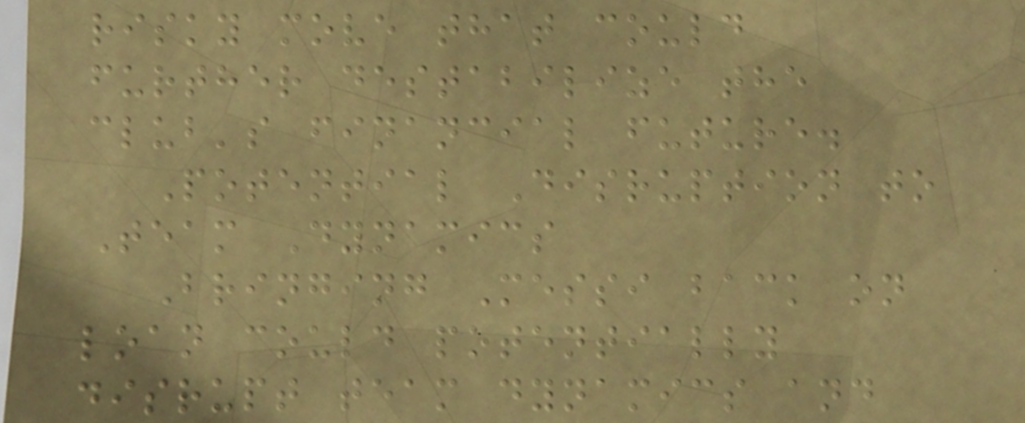risky move that could
further destabilize the
club's financial future.
Potential Disruption to
Team Dynamics
Bringing Messi back on
loan could potentially
disrupt team dynamics and
